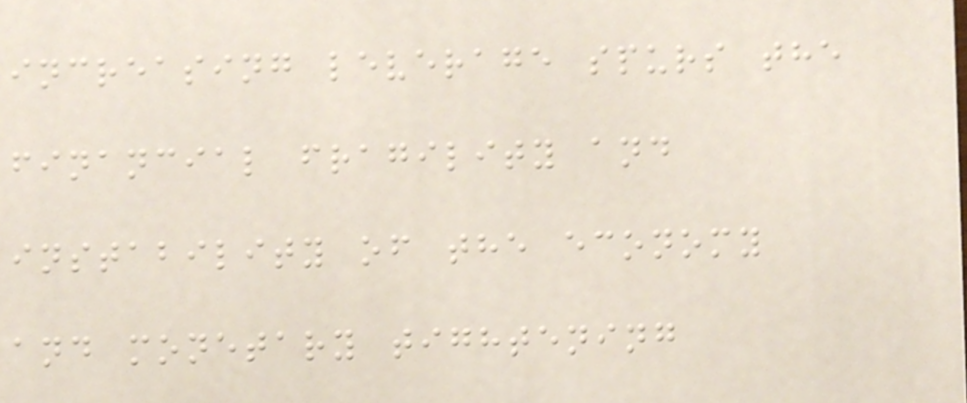increasing leverage spurs the
financial fragility and
instability of the economy
and monetary tightening
